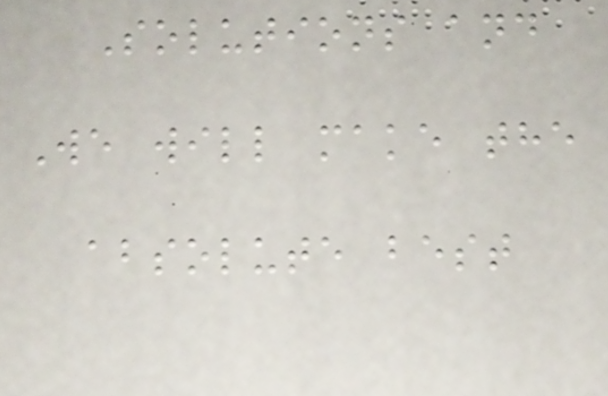Solutions and
We will make the
absolute best
